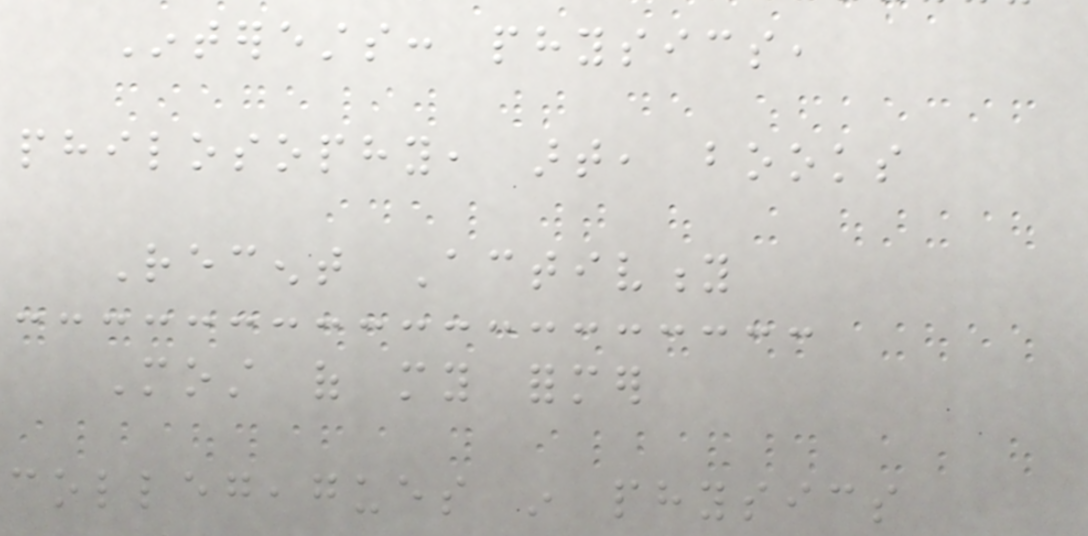Interests: physics,
philosophy, art, books
Recent Activity
Most of my former
collegeagues in physics
